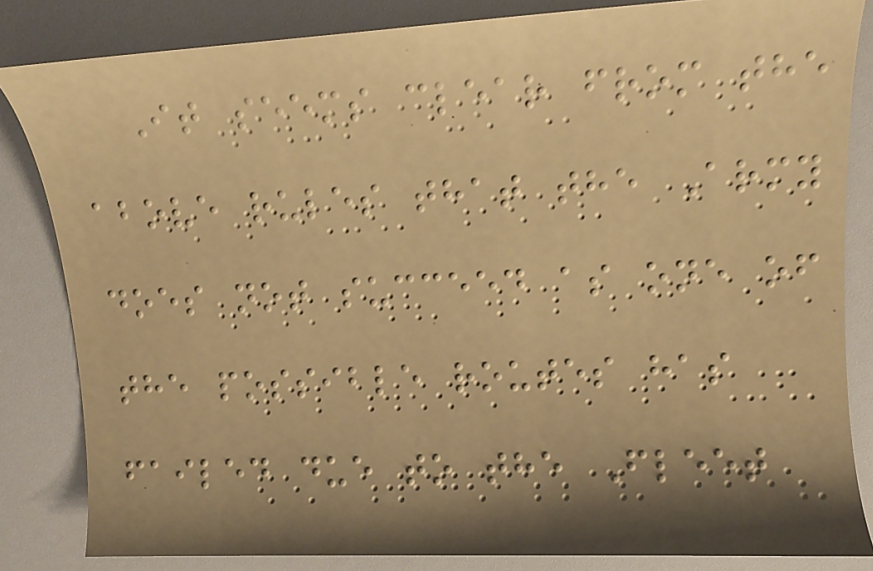It seems clear from the
above rules that the Army
does not succeed as one of
the possible routes has
failed due to the Fleet
